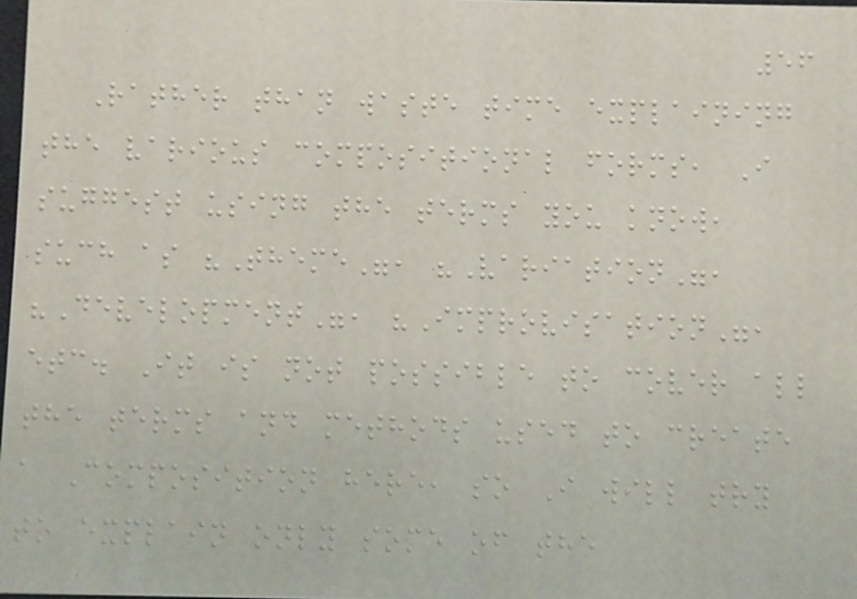56
Rather than waste time explaining
the various compositional forms, I
suggest using the terms you know,
such as "Theme", "Variation",
"Development", "Improvisation",
etc. It is not possible to cover all
the terms and methods used to create
a Composition here, so I will try
to explain only some of the
